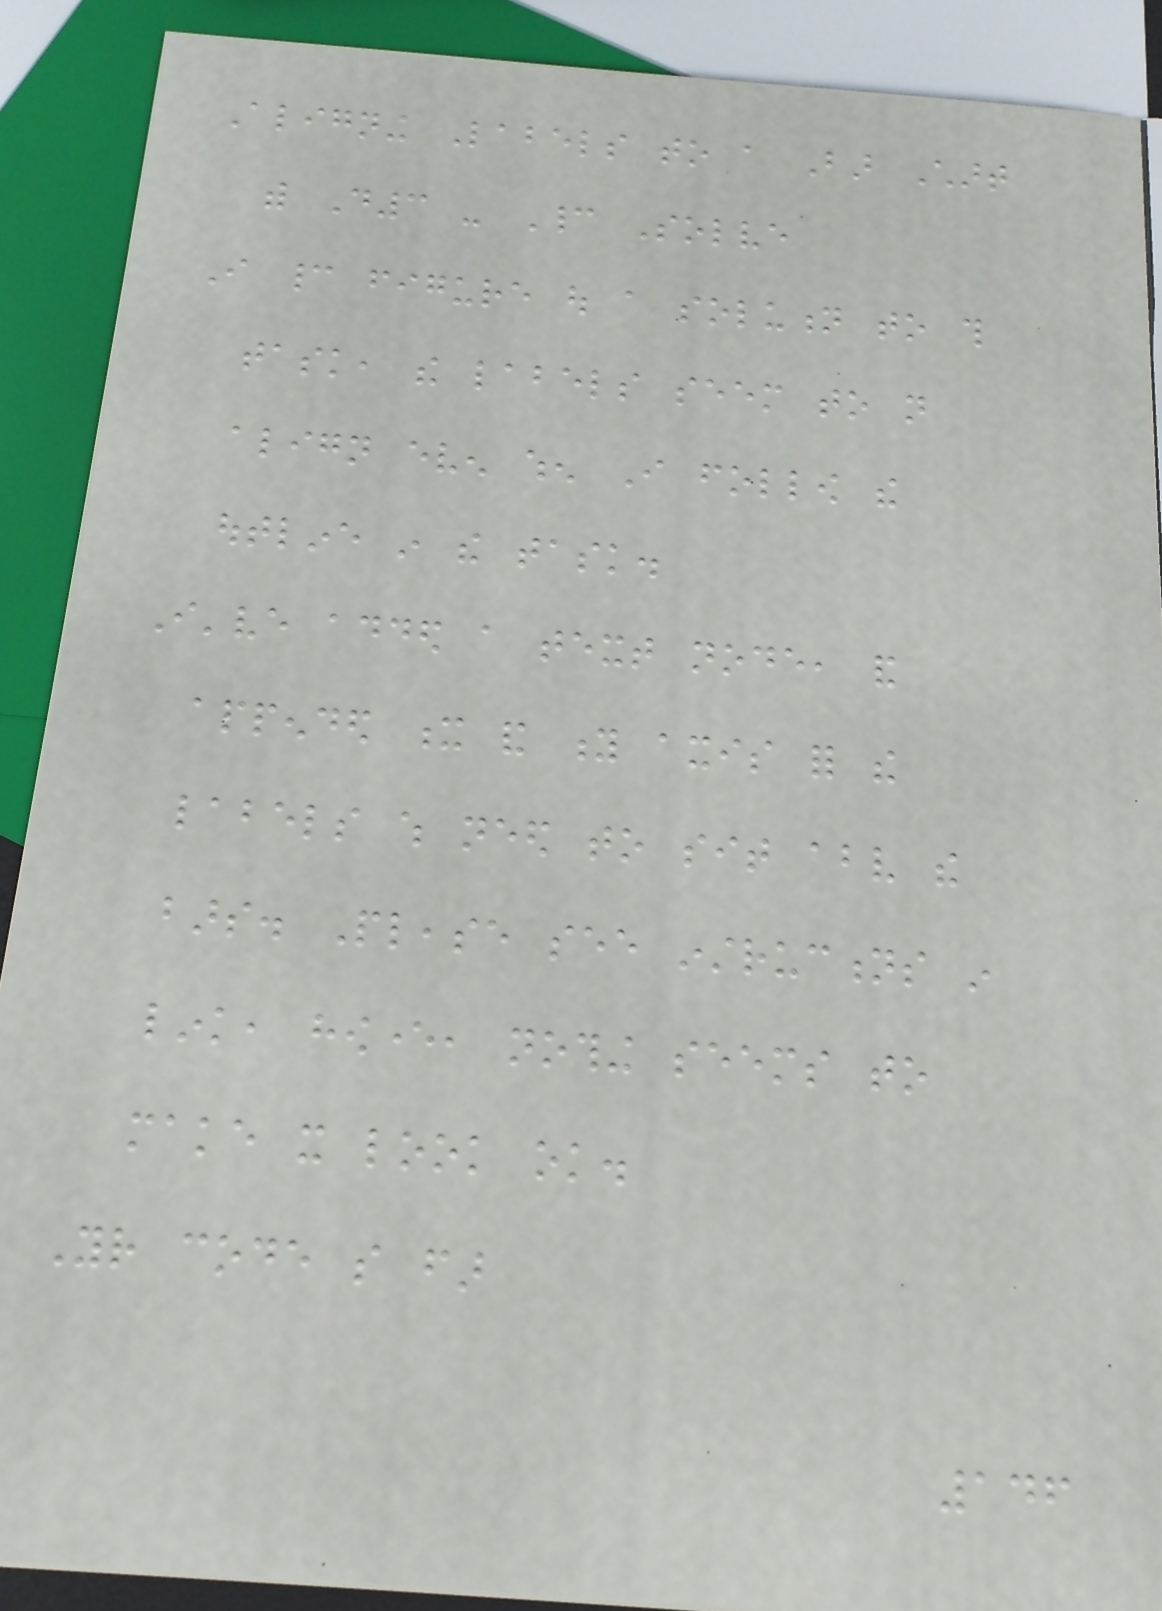Aligning Labels to a Bar Chart
with D3 - Cannot Solve
I cannot figure out a solution to this
task, the labels seem to not
align even when I follow the
outline in the task.
I've added a text node, and
appended x and y axis for the
labels which need to sit above the
bars. Please see instructions in
link, however, nothing seems to
make it look ok.
Your code so far
146
